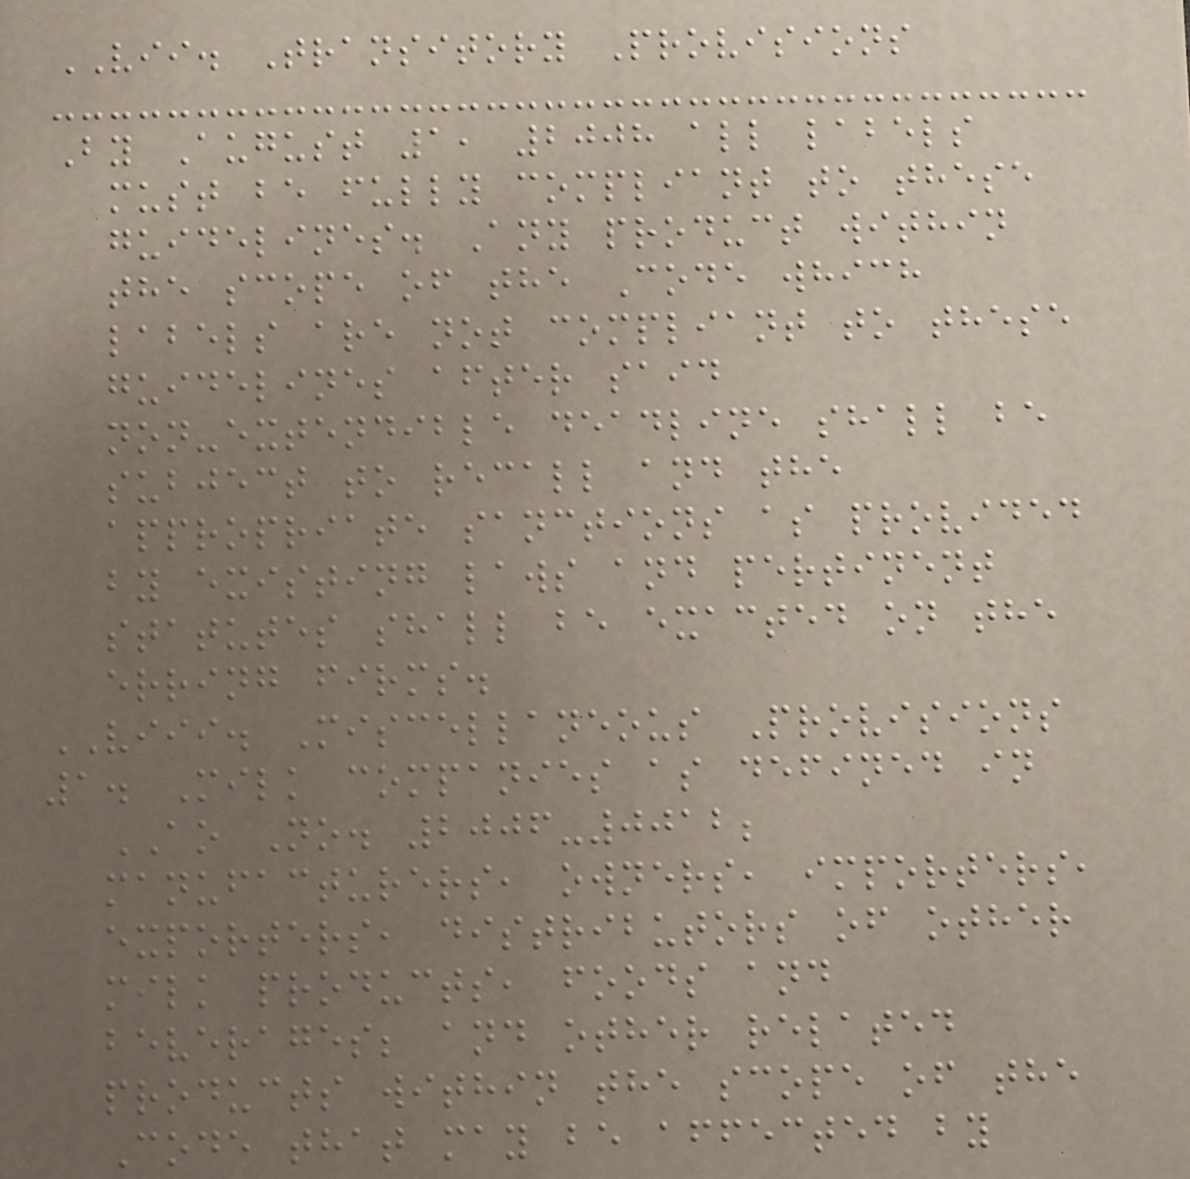VII. Transitory Provisions
By August 1, 2008 all labels
must be fully compliant to these
guidelines. Any product within
the scope of the Code which
labels are not compliant to these
guidelines after said
non-extendible deadline shall be
subject to recall and the
appropriate sanctions as provided
by existing laws and pertinent
statutes shall be exacted on the
erring firms.
VIII. Miscellaneous Provisions
1. Milk companies as defined in
AO No. 2006-0012;
manufacturers, owners, importers,
exporters, distributors of other
milk products, foods and
beverages; and other related
products within the scope of the
Code that may be affected by
